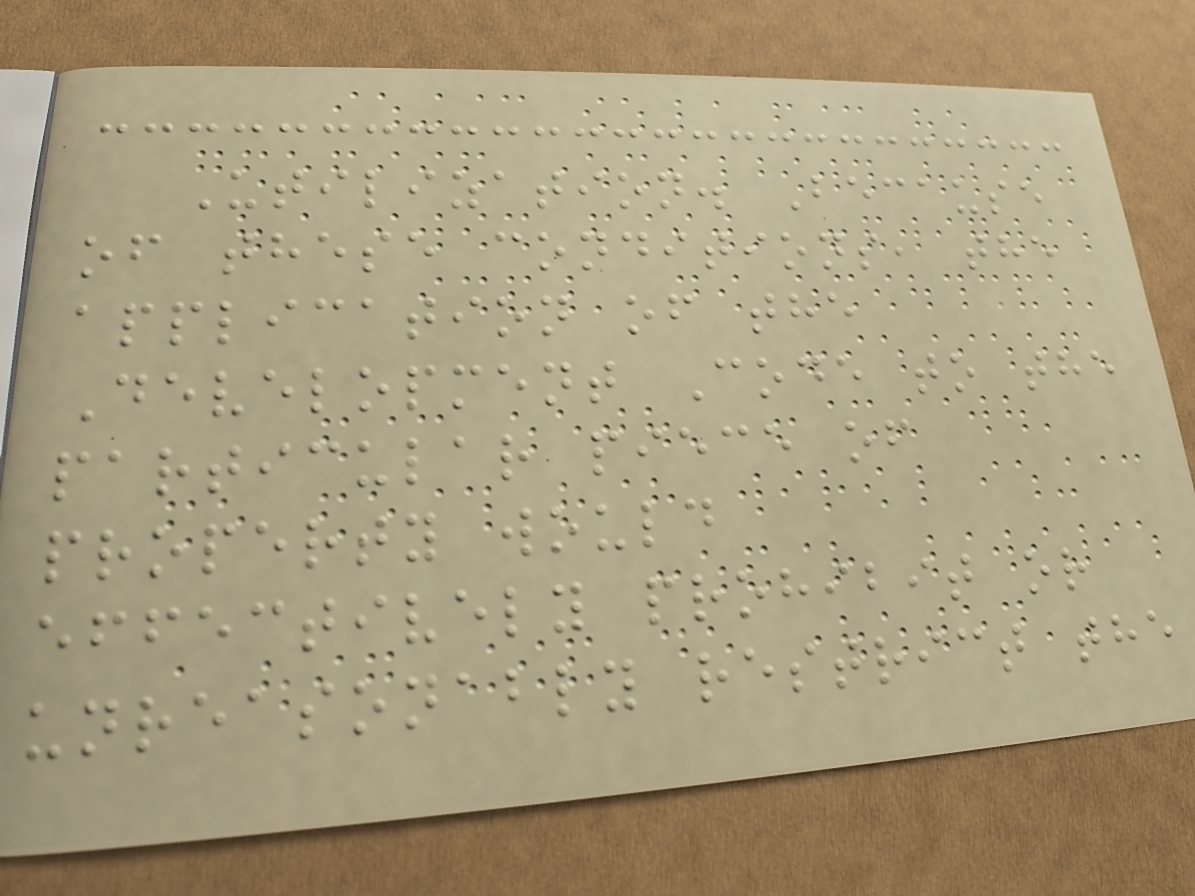Utilization. Because
of these conditions, the
application of the
Development Code to the
particular piece of
property would
effectively prohibit or
unreasonably restrict the
